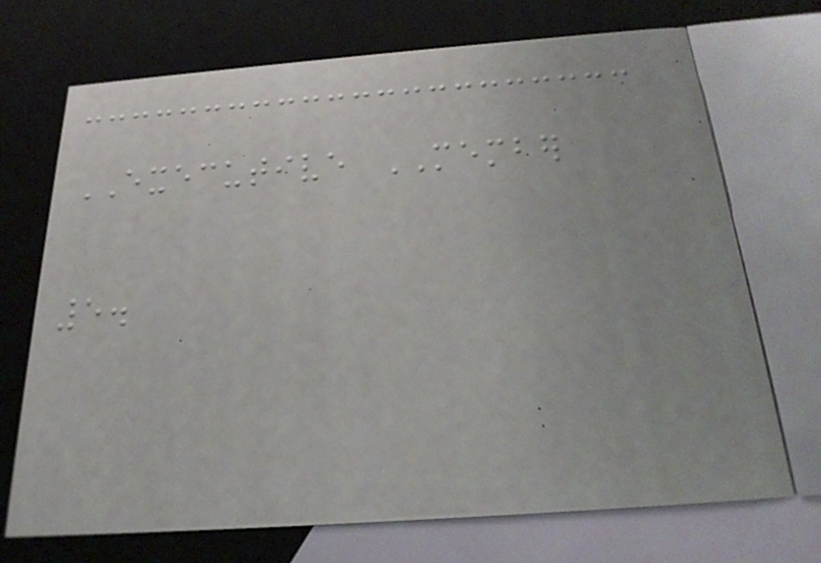EXECUTIVE MEMBER
5.
